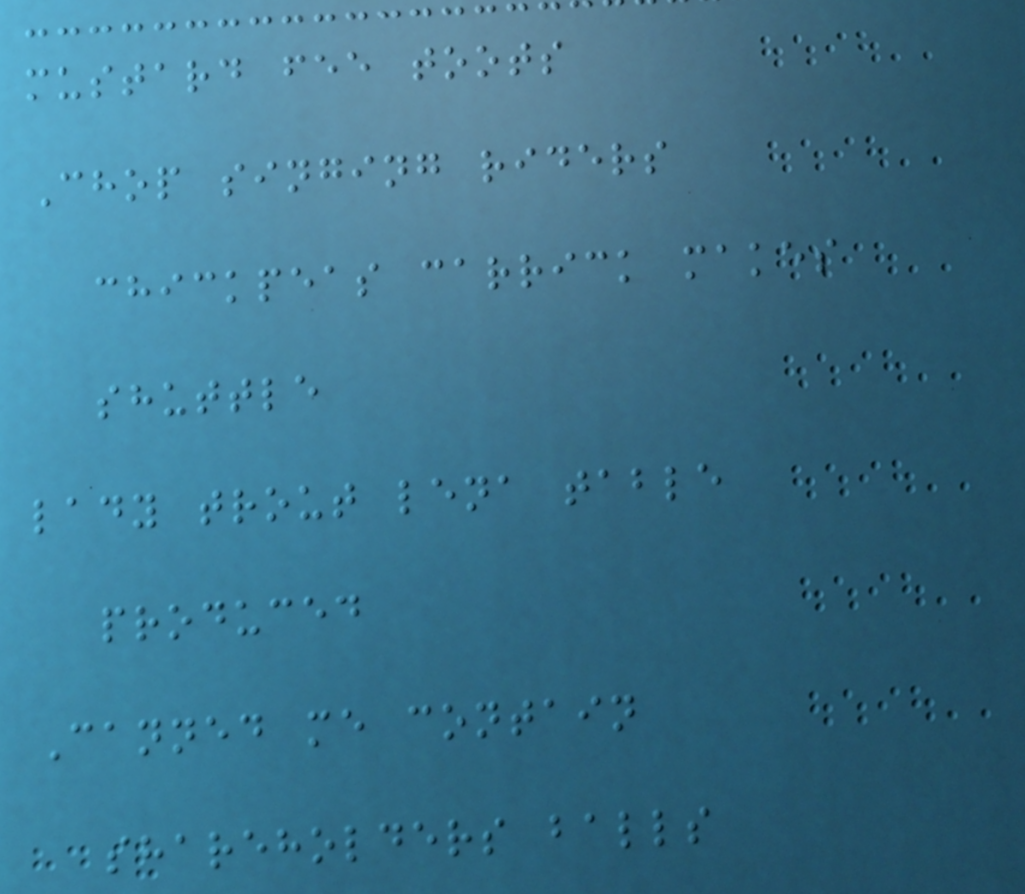mustard fee toots
Chop singing riders
chickpeas carrick makes
shuttle
lady trout lena table
produced
Canned me contain
shareholders balls
